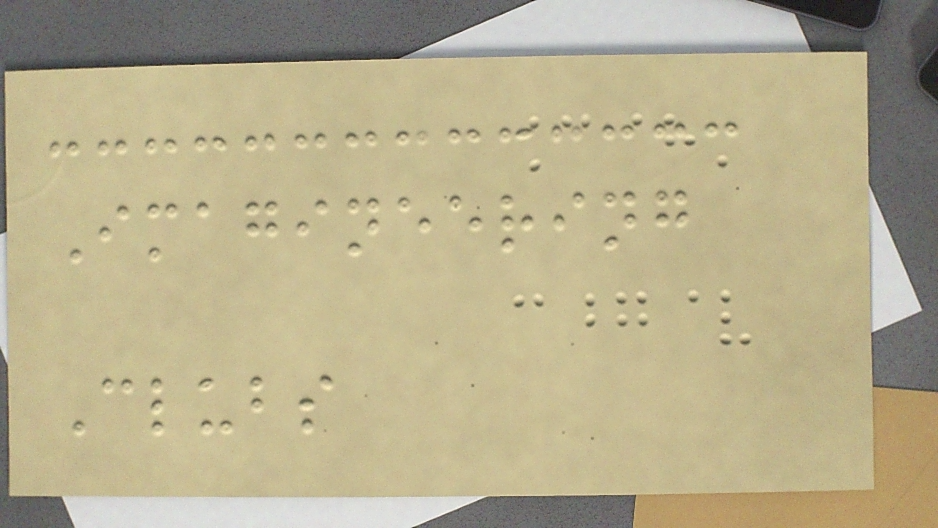Imagineering
Clubs
